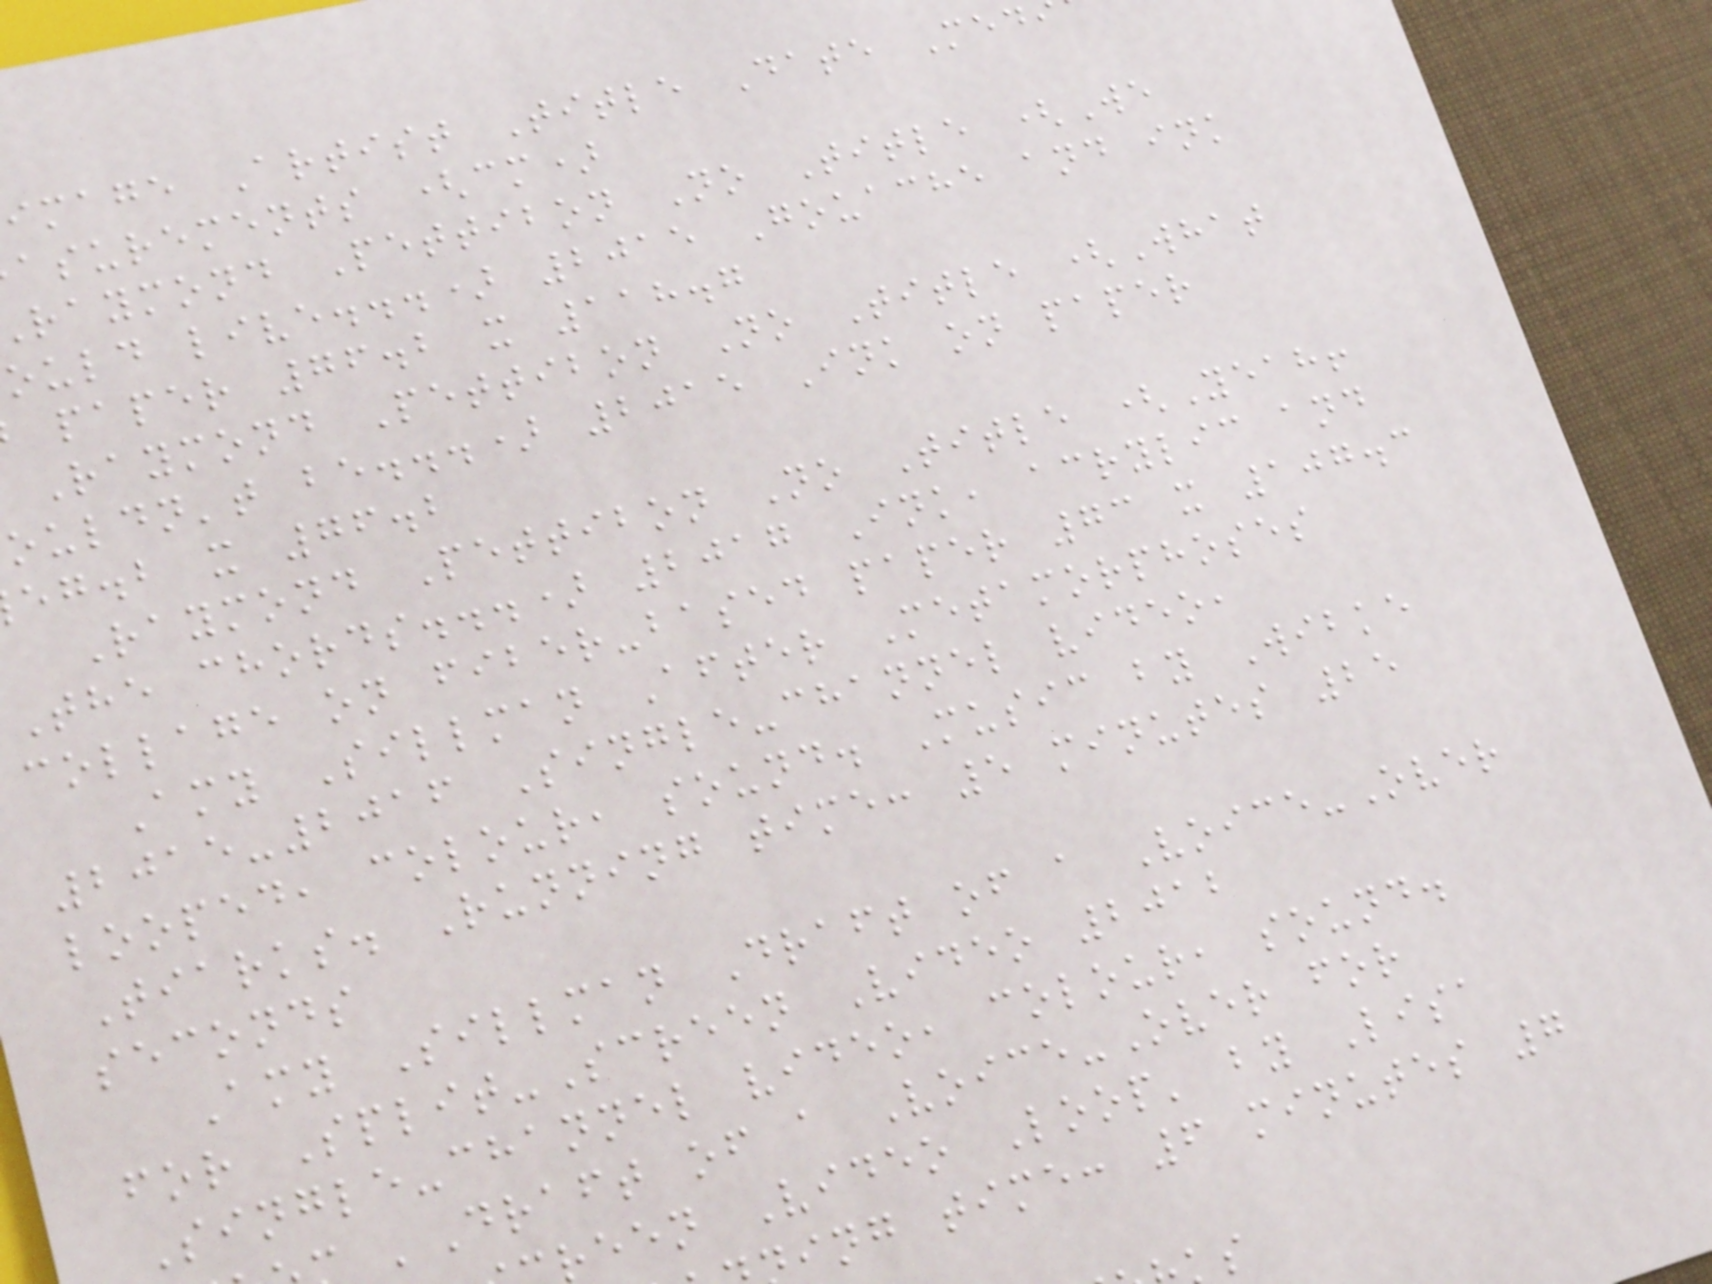image Artist Title Date Med
asurements (cm)
raymond Pettibon No Title (We
ould live...) 2015 Gouache and ink
paper 76.2 x 118.7
Raymond Pettibon No Title (What
ouldn't be...) 2015 Ink on paper
eg.b x 76.2
Raymond Pettibon No Title (Yeah!
The chords...) 2017 Ink, acrylic and
collage on fiber-based paper 73 x 107.3
Amy Sillman After Metamorphoses
2015-2016 Single-channel video,
looped, colour, sound. Music by Wibke
Tiarks. Running time: 5 minutes 25
seconds
Amy Sillman Draft of a Voice-Over
for Split-Screen Video 2012
Single-channel video, colour, sound.
'Draft of a Voice-Over for
een Video Loop' by Lisa
ing time: 6 minutes 7
